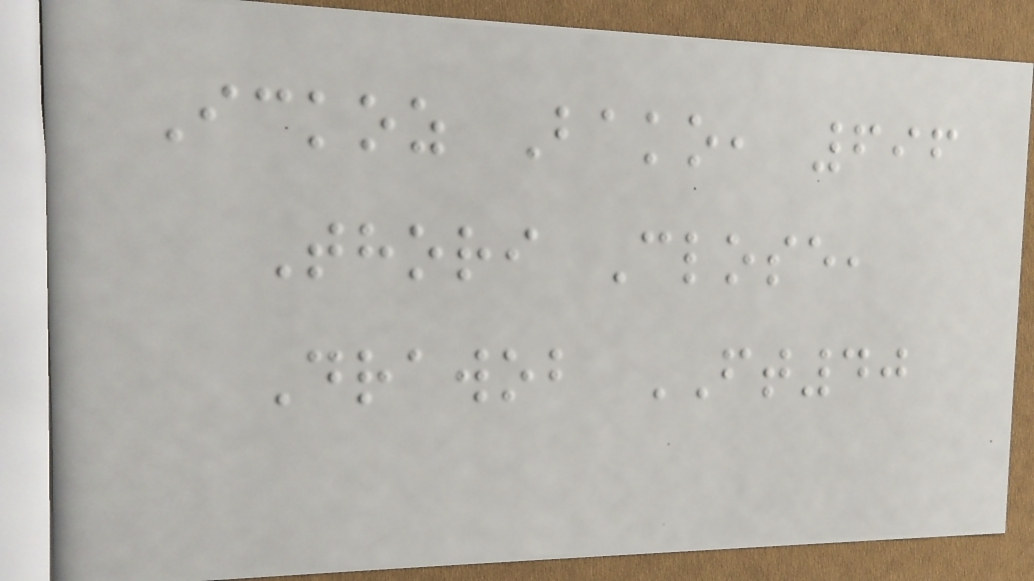Ickoz Bako, 696
Thori Close,
Drawob FT40
